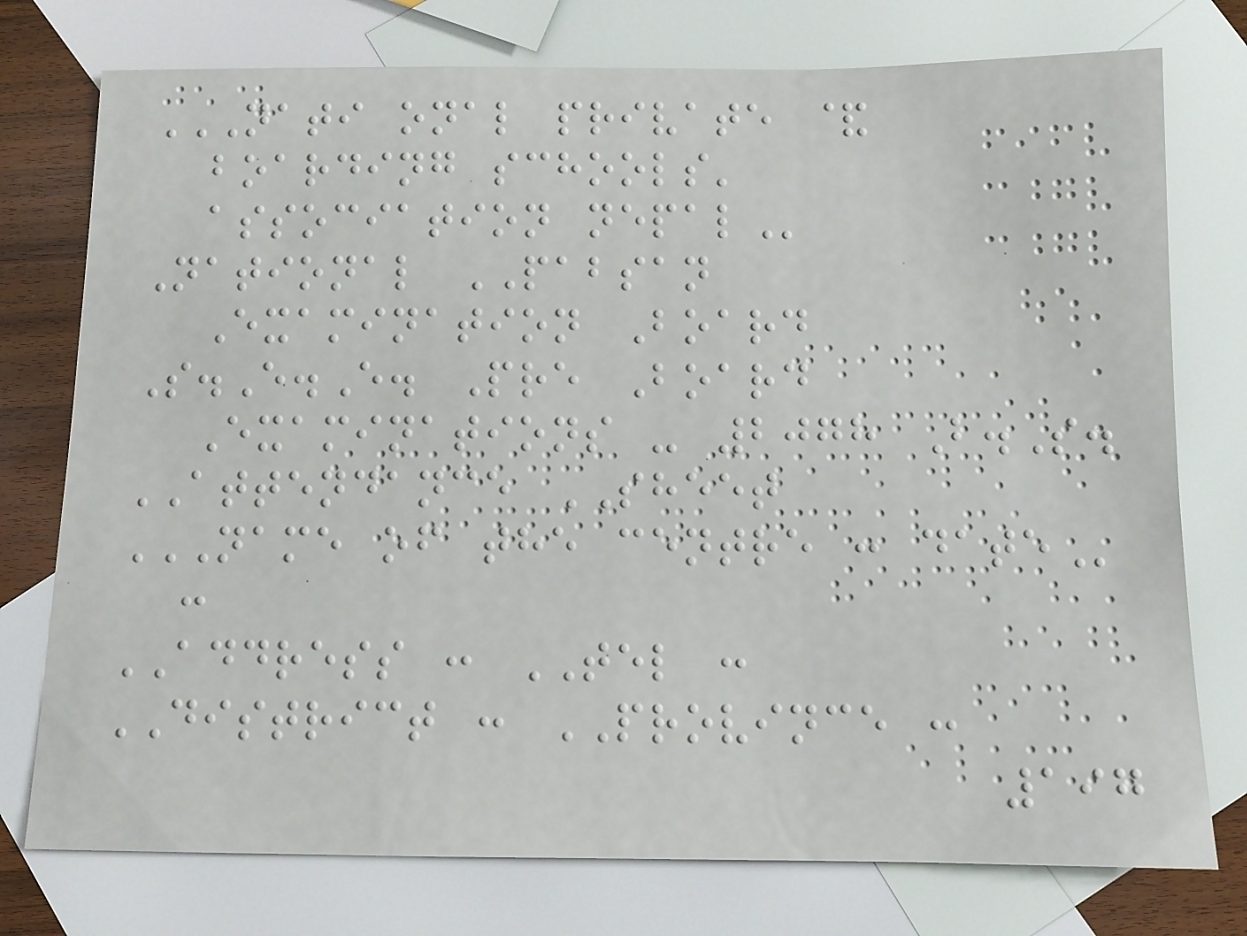NATI ONAL PRIVATE &
BOARDING SCHOOLS'
ASSOCIATION NEPAL
National PABSAN
Examination Board
S.E.E. Pre Board
Examinations - 2078 B.S.
ATTENDANCE SHEET
NAME OF THE CENTRE : DATE
:
ADDRESS : TEL :
DISTRICT : PROVINCE :
197
